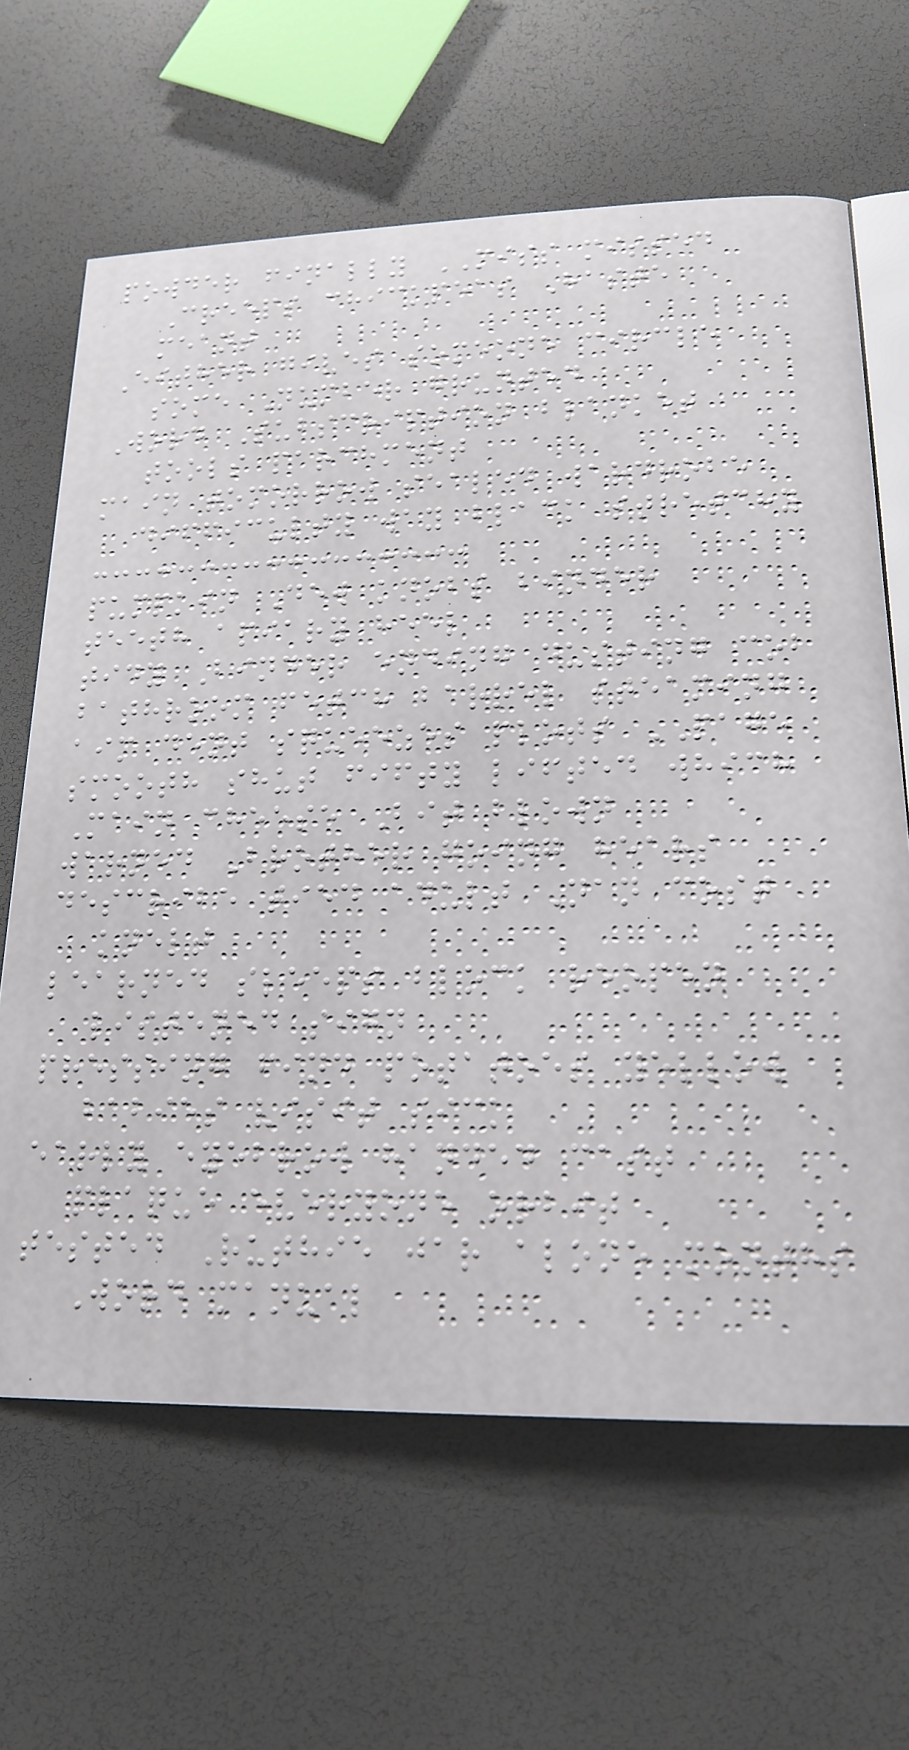powder finally MISS missed
Creeps chickpeas Haste
meant
Either gives someone circle
some Number grunted
Word Subscription blanket
tools parchment
main tomorrow sealed wardrobe
difficulty way black stretchy
pumpkin Dew knobs binder
teeth apiary heel
tidy Binder ending dusting cob
bathroom fetch barrel steaming
aim dent squeezes plots PAGE
smooth shut fifty lifted which
Main cheese Bit blown
warned Brother going hears
describe tied adult Nan cost
knelt
learned sleeps block reopen
listened sign
pressing find potatoes yellow
babies visit sick
early eyebrow handed cast
plaque everyone orbit
tested Ruthie jar alone months
Word manual
